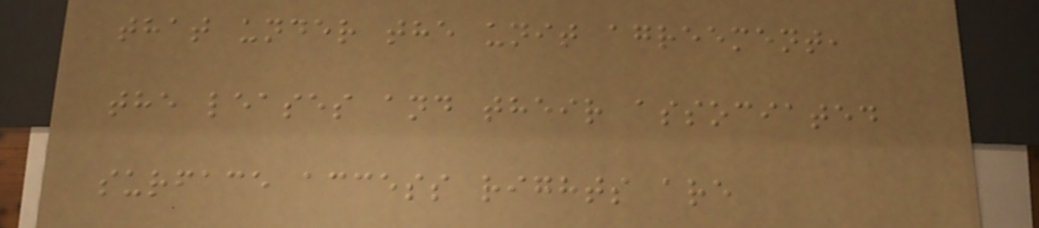that under the unit agreement,
the leases and their associated
surface access rights are
